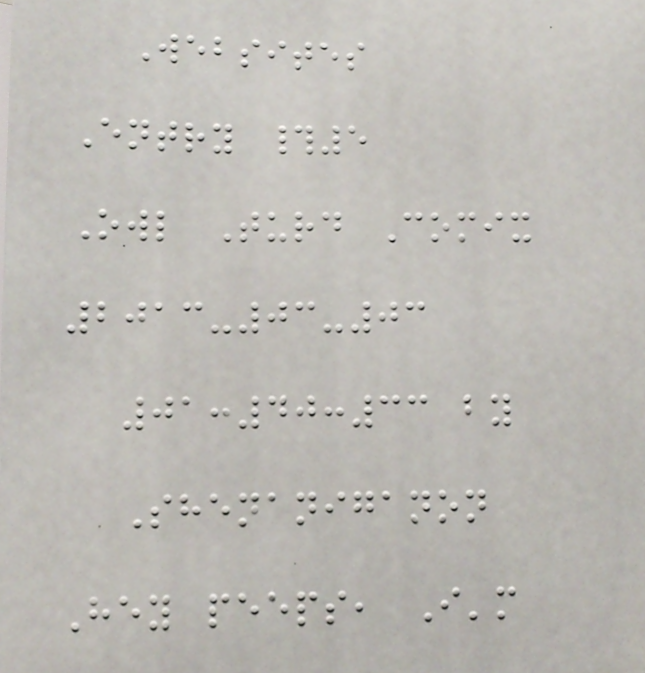Websites
Entry #5
Owl Turd Comix
2013-03-03
01:40:33 by
Shenaniganon
Hey peeps, I'm
